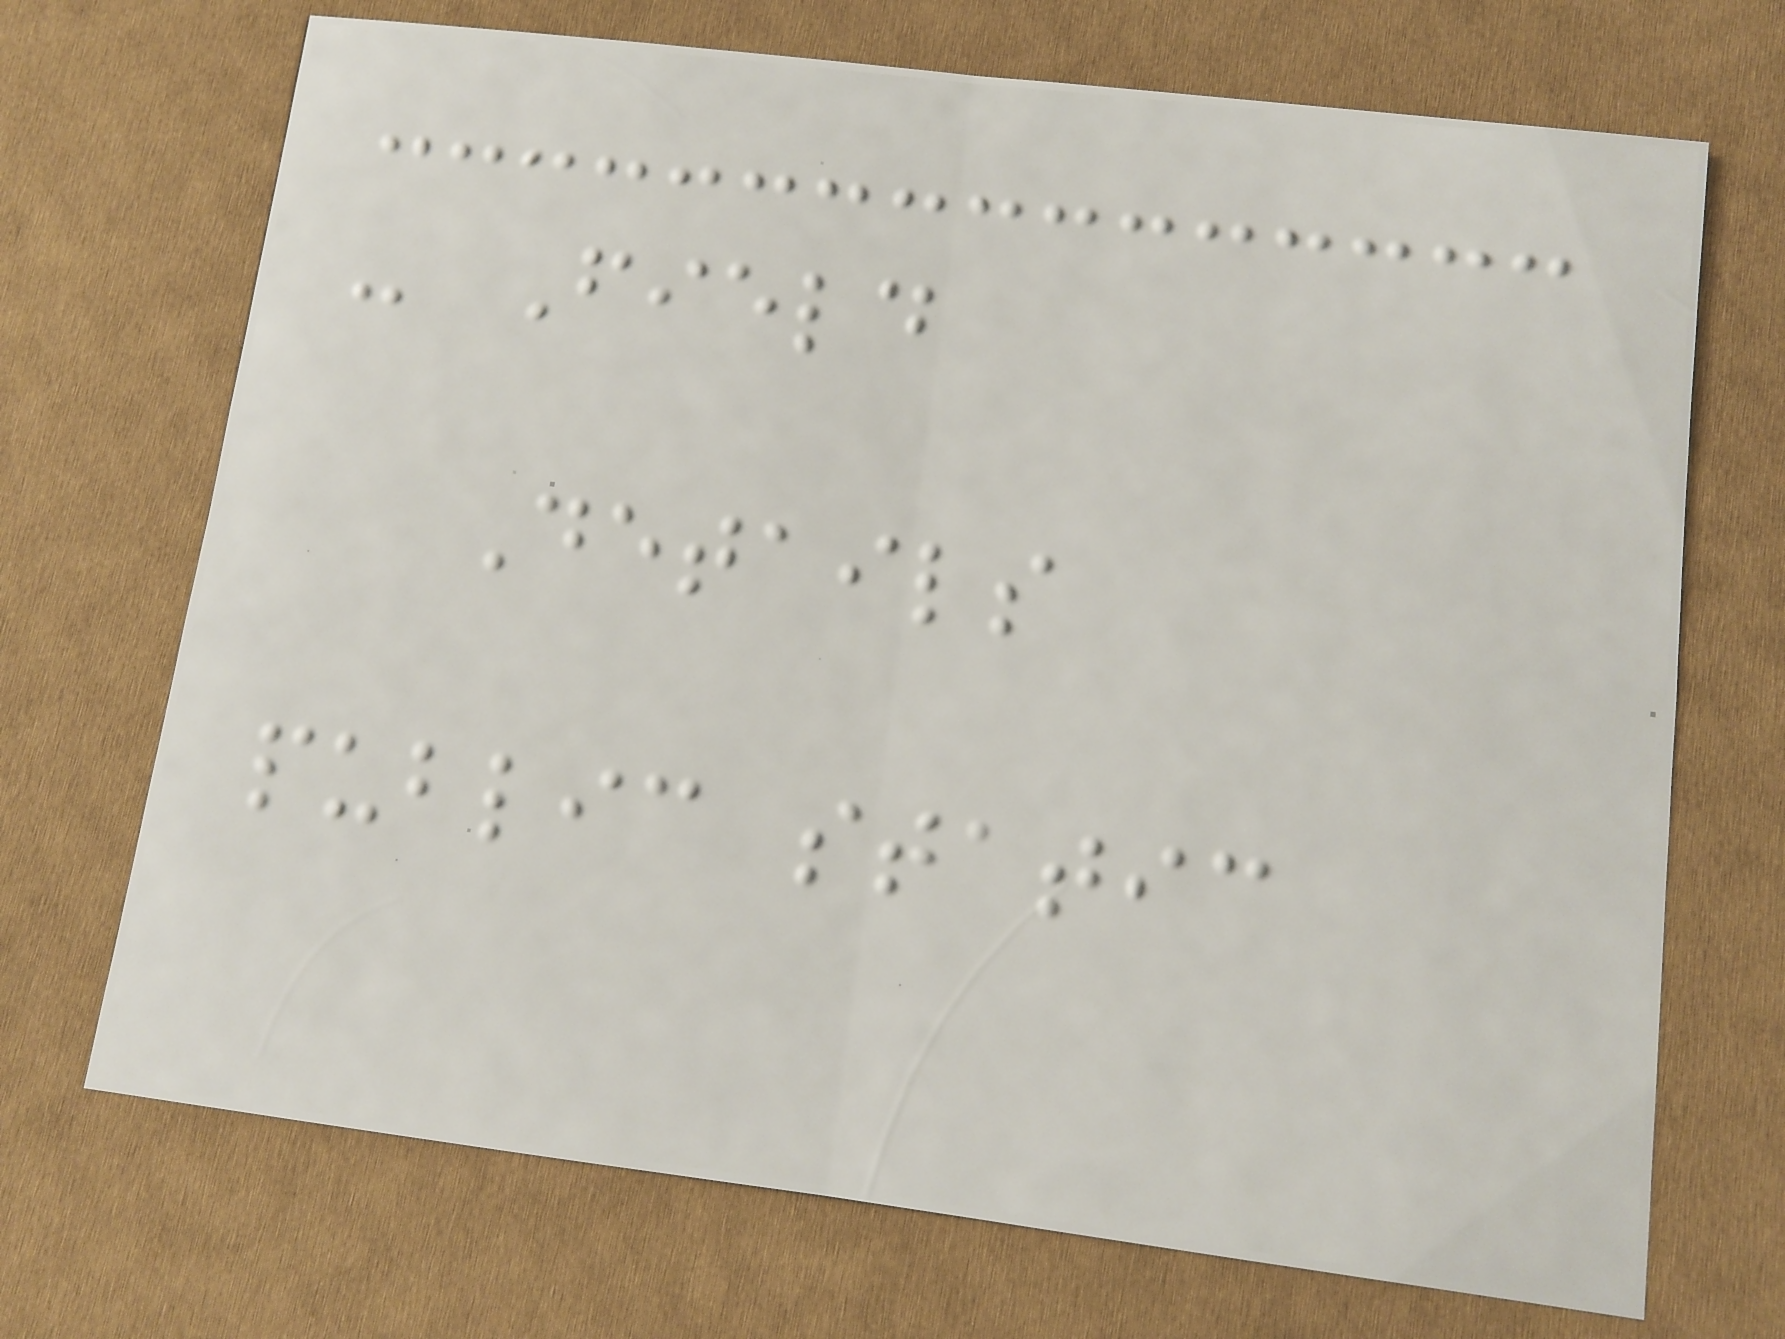- Field
Details
public static
